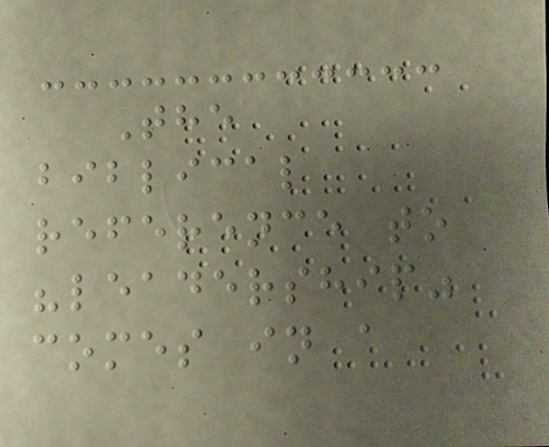The
biblical
reference to
"leadership"
comes in a
